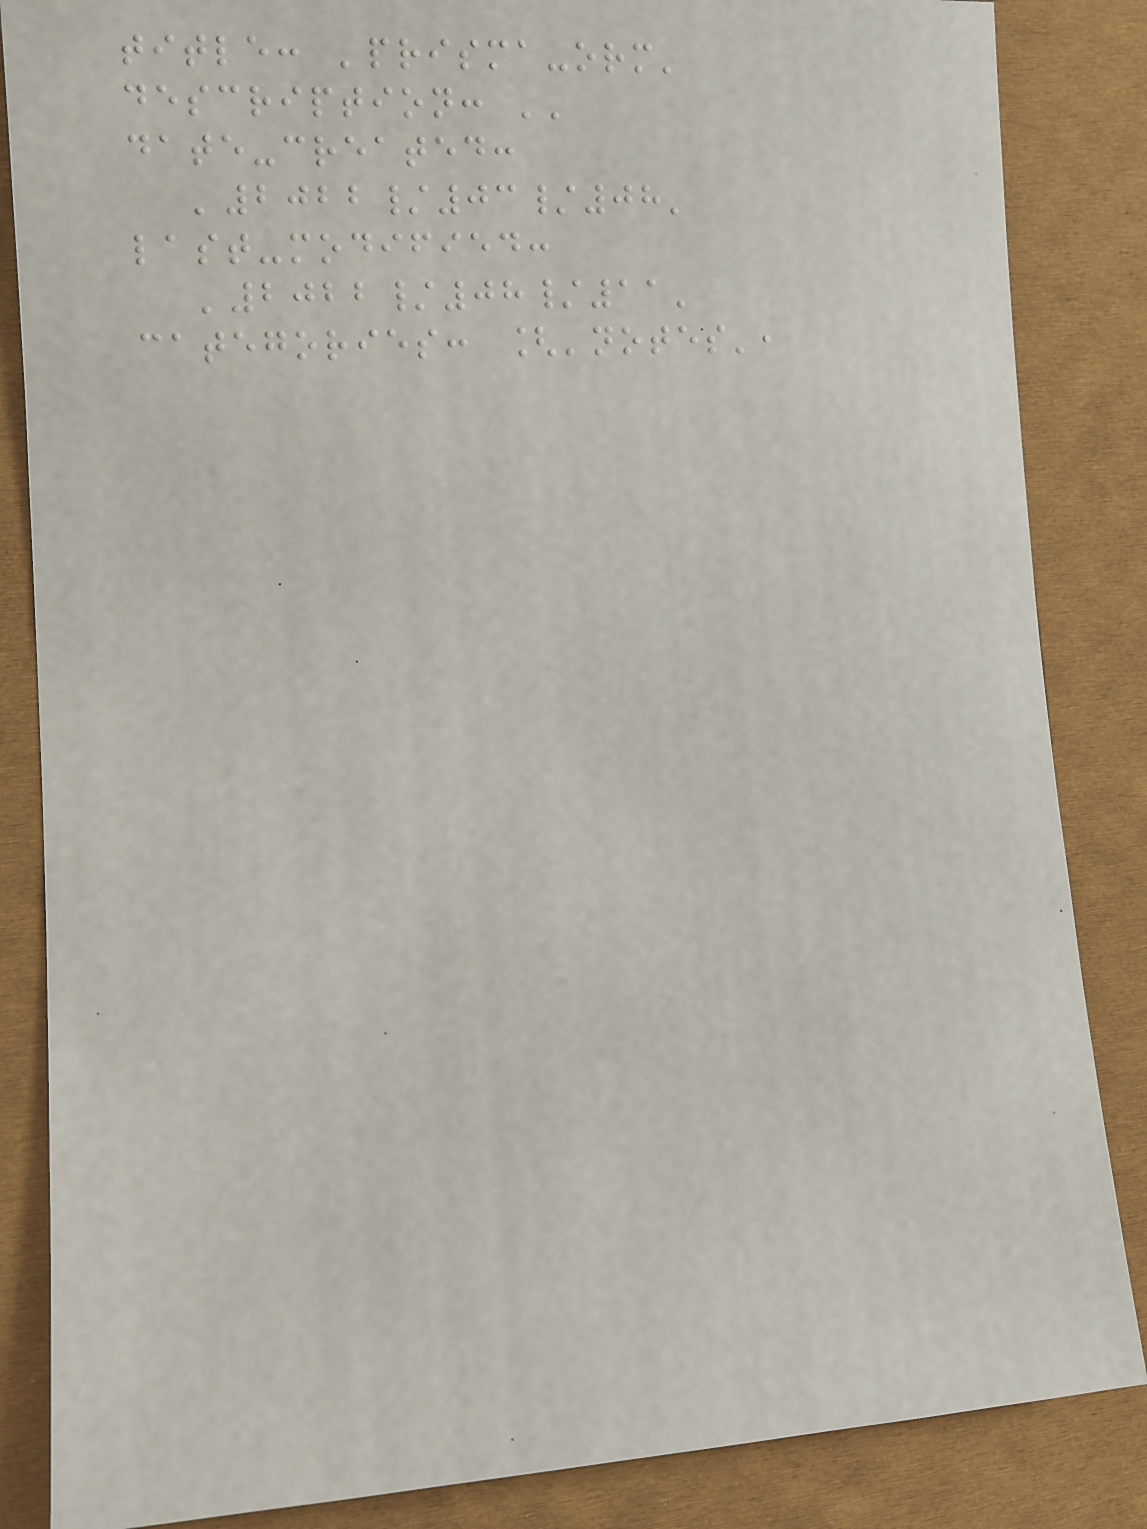title: 'prisma-orm'
description: ''
date-created:
'2022/03/08'
last-modified:
'2022/08/11'
categories: ['notes',
